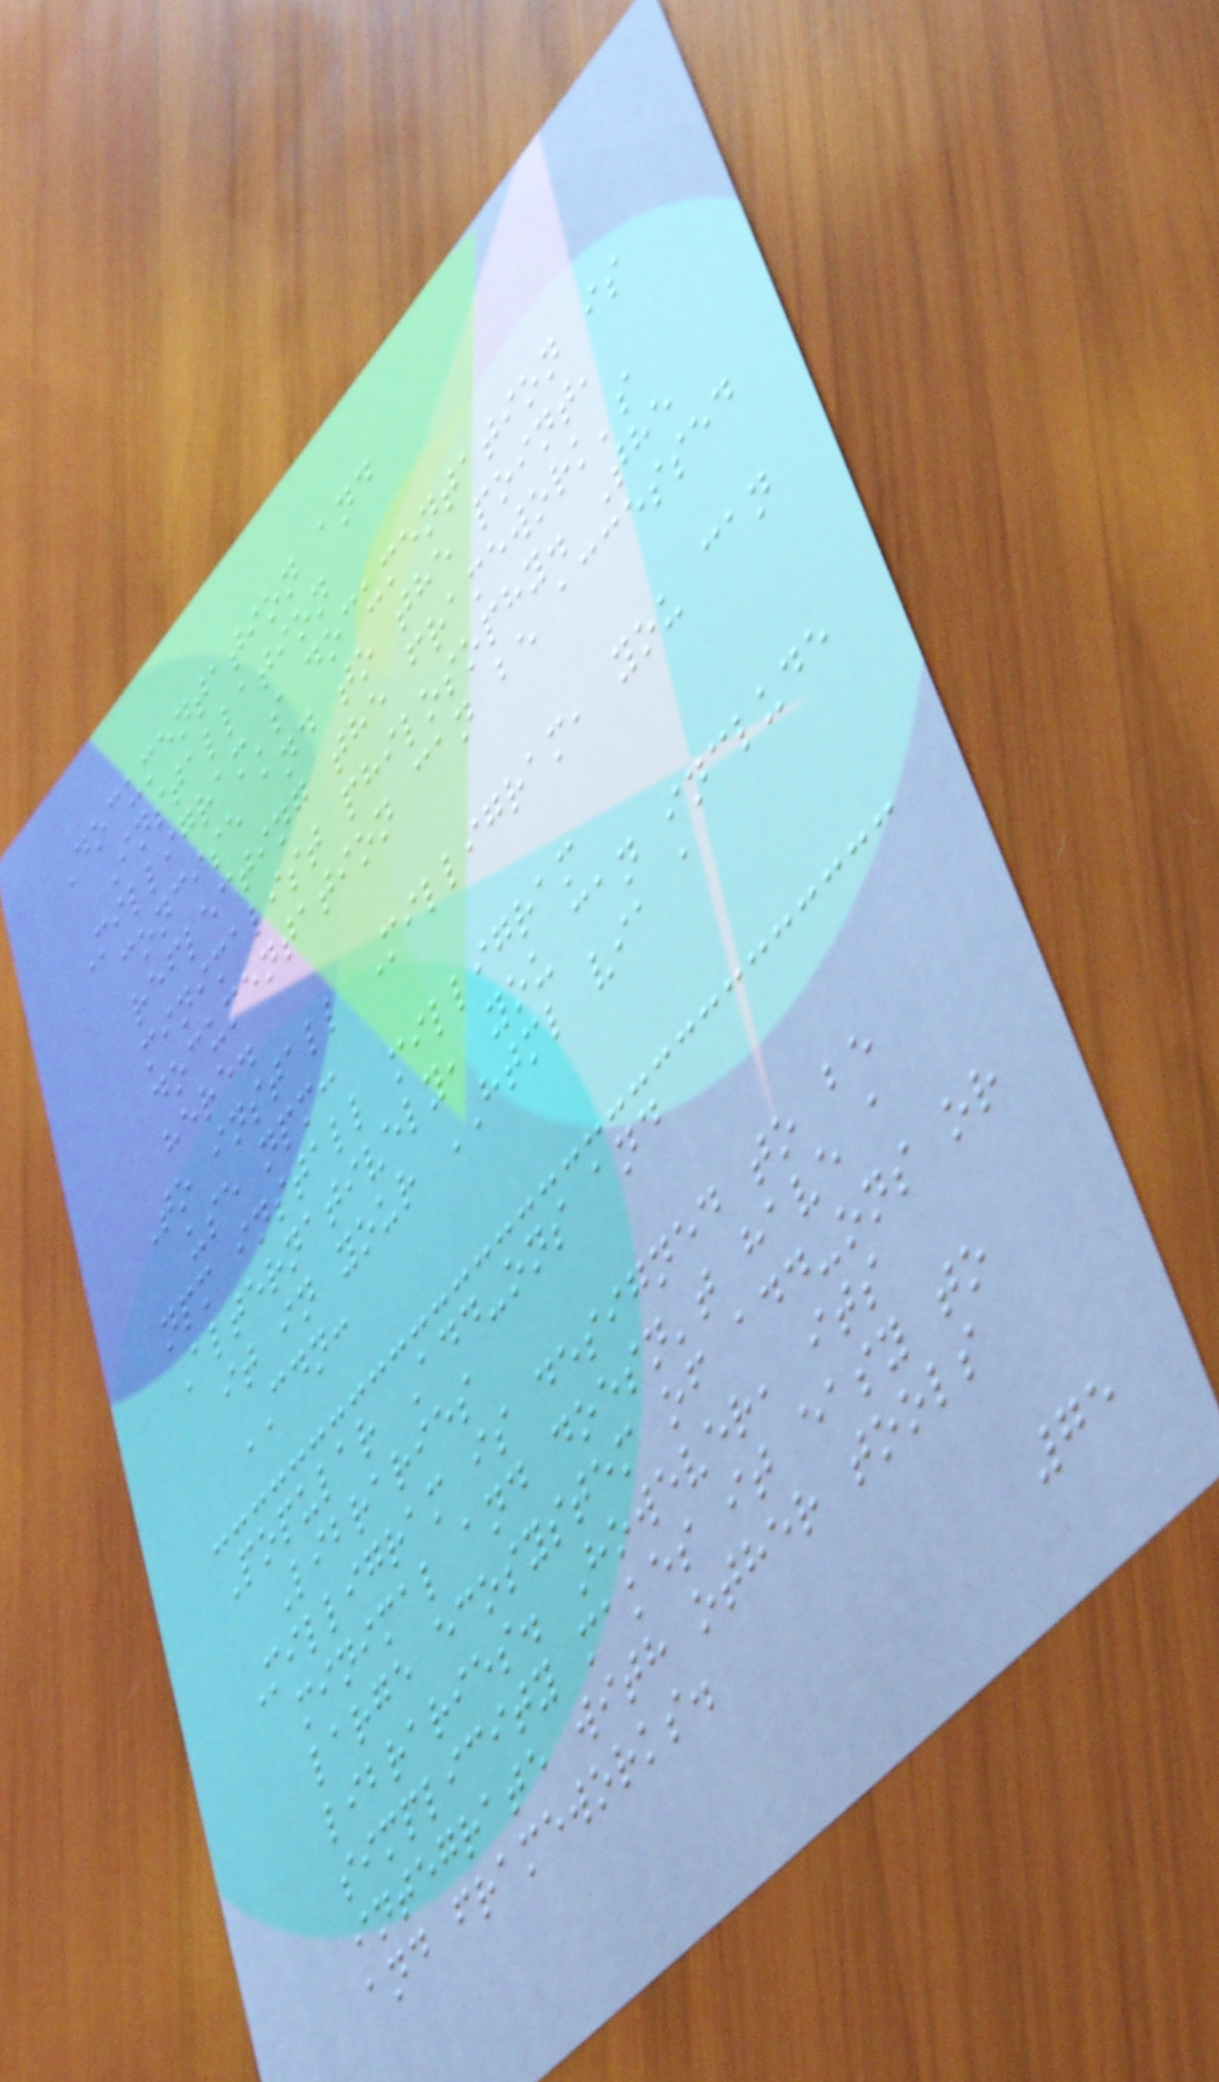Documentation and
Installation
Milligram's documentation is
concise and to the point,
reflecting the framework's
minimalist philosophy. The
documentation can be accessed
here.
To install Milligram, you can
use npm:
npm install milligram
Alternatively, you can include
it in your HTML via a
CDN:
Popular Add-ons and
Libraries
Milligram is designed to be
minimal and doesn't have a
large ecosystem of add-ons or
libraries. However, its
simplicity makes it easy to
integrate with other tools
and frameworks.
75
